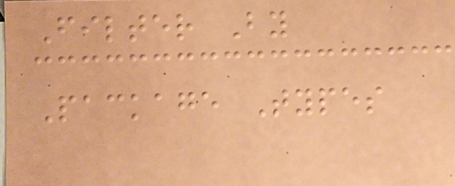Filter By
Package Types
